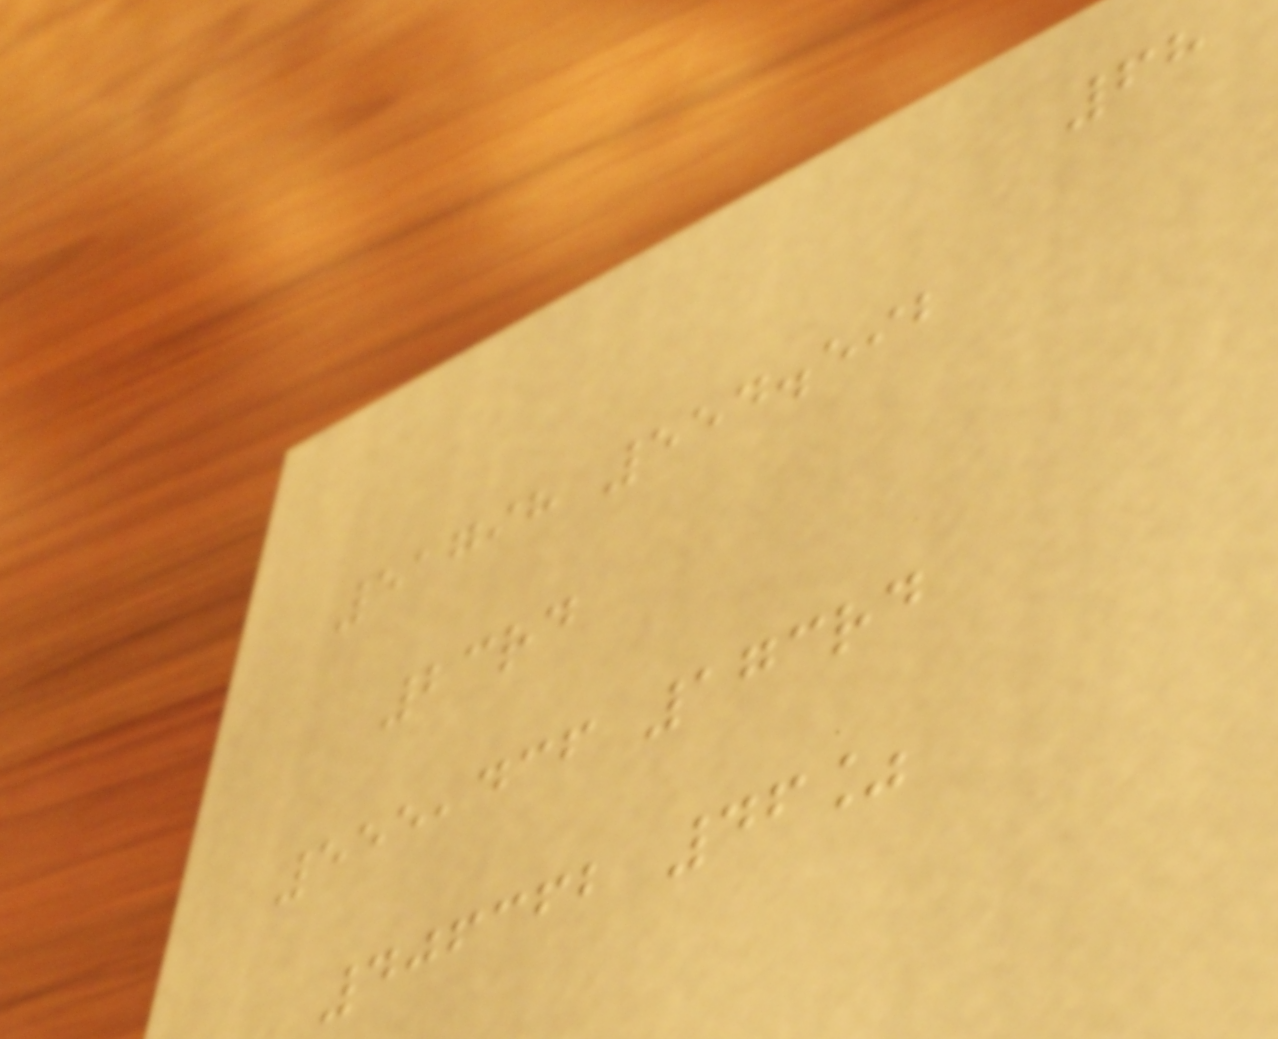68
51798 554.592
23rd
555,436 173rd
406362 46%
